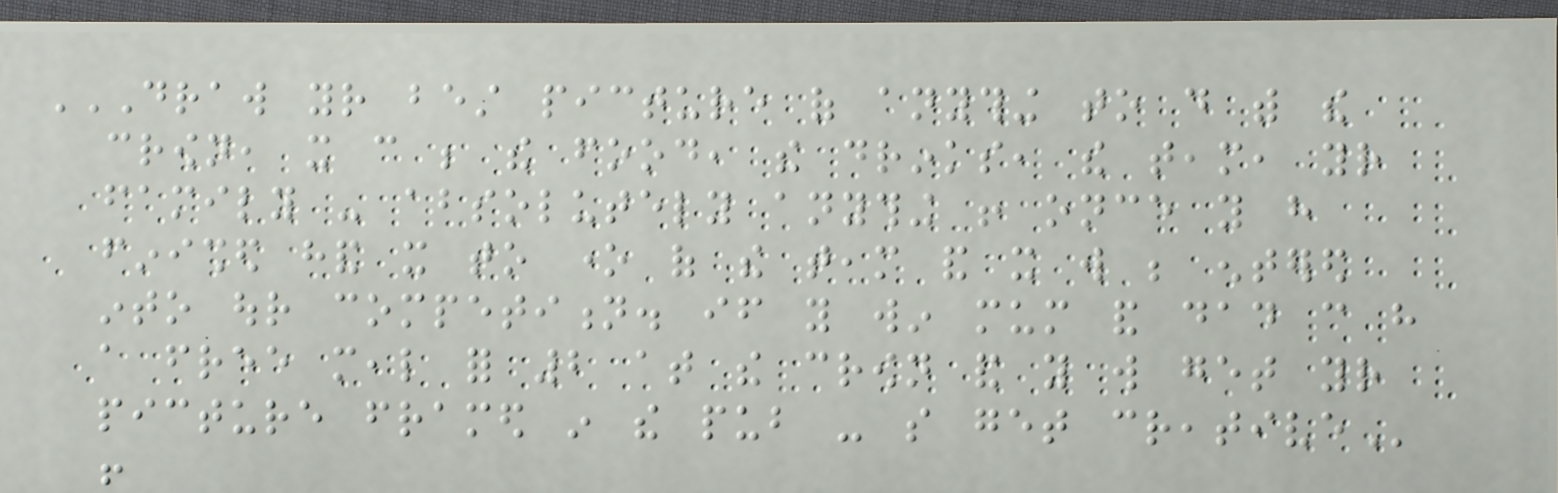DRAW YOUR BEST PICTURE OF ANYTHING TO DO WITH THE
CROWN, IT CAN BE THE FOOD, THE DRINKS, THE TEAM, YOUR
FAMILY - ABSOLUTELY ANYTHING ! ONCE YOU HAVE
FINISHED HAND IT TO ONE OF THE TEAM AND IT WILL BE ENTERED
INTO OUR COMPETITION. IF YOU WIN MUM AND DAD CAN HAVE
A FREE MEAL FOR 2 AT THE CROWN AND YOU WILL GET YOUR
PICTURE FRAMED IN THE PUB - SO GET CREATIVE
!
